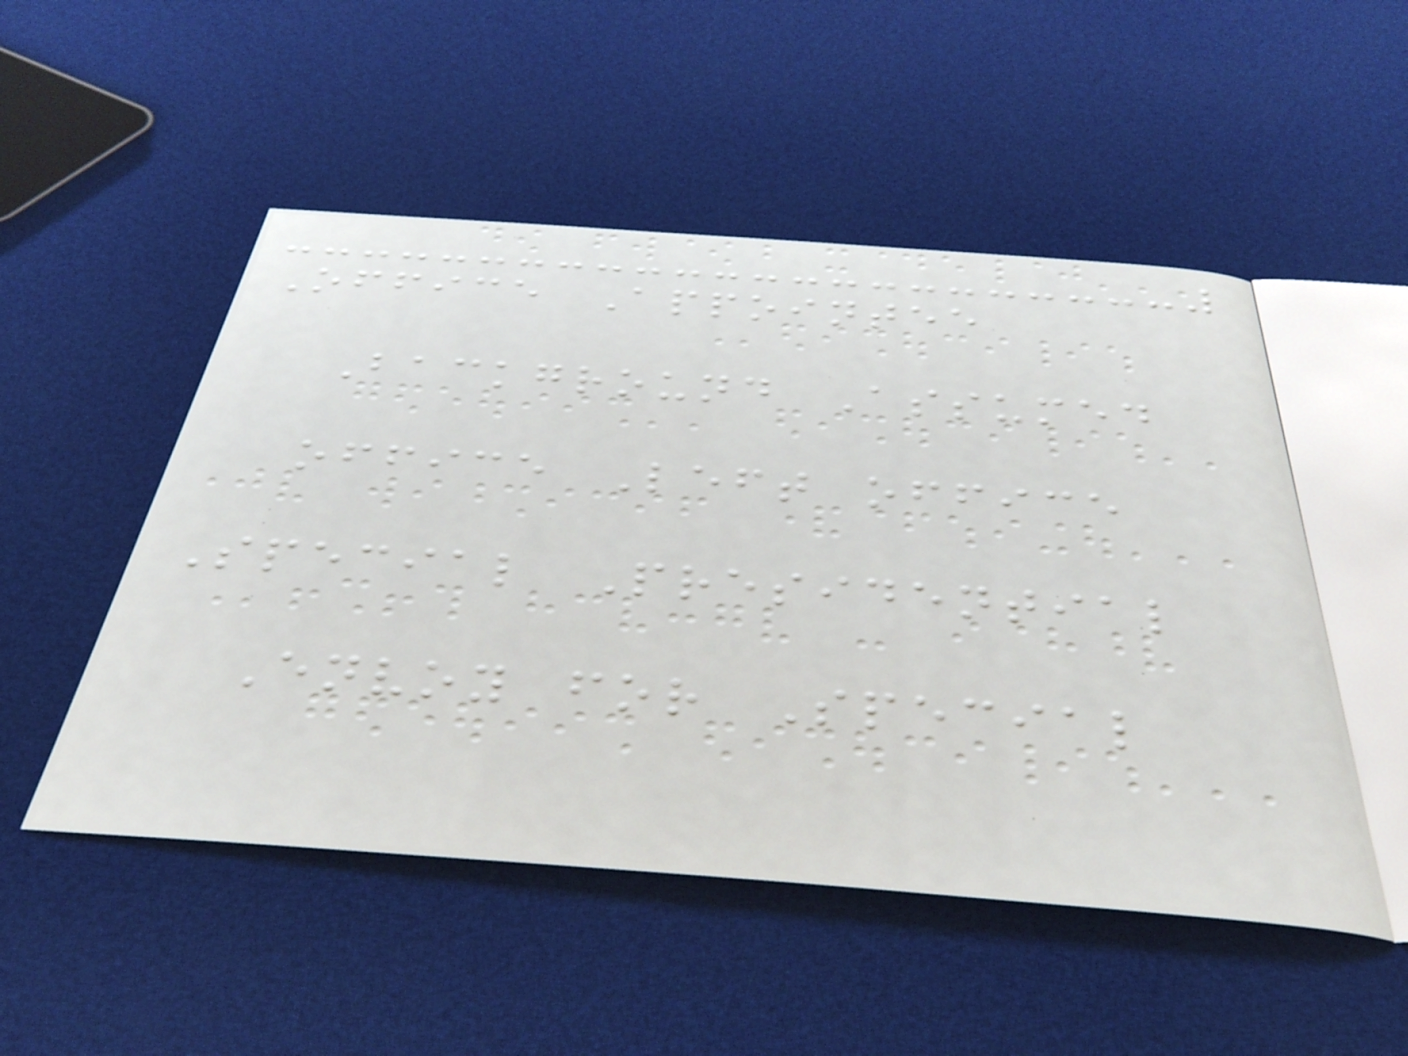Office Appointee
Background Assumed
office Left office
Special Presidential
Envoy for Special
